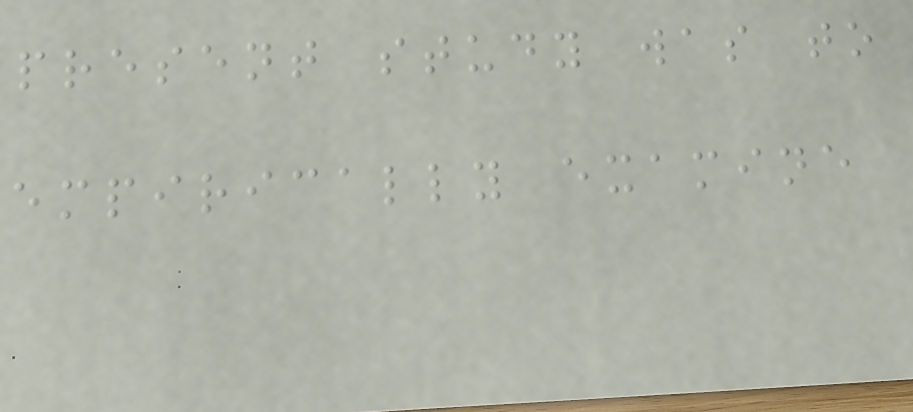present study was to
empirically examine
